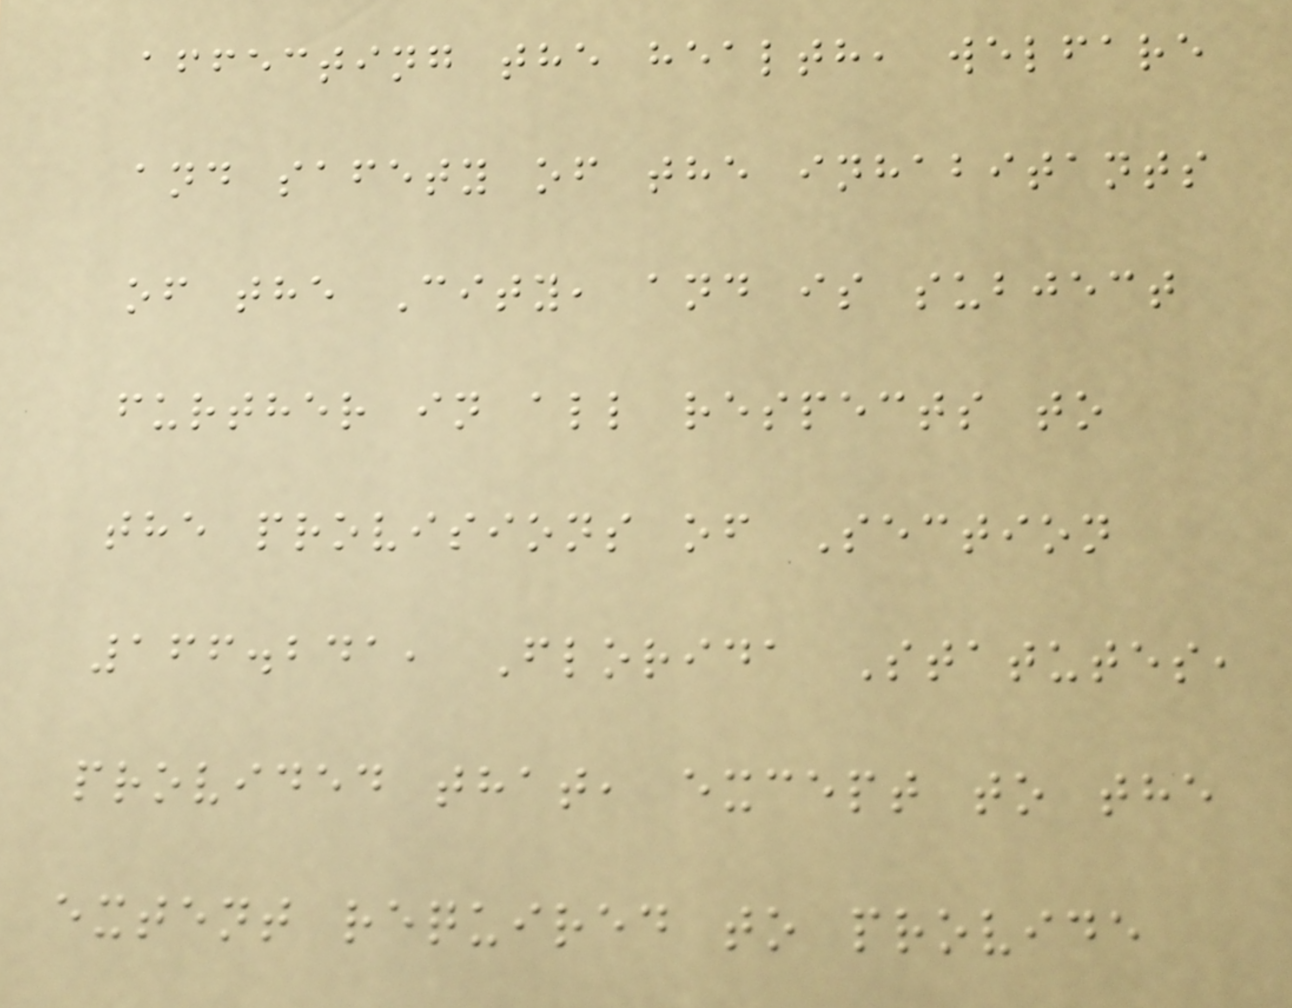affecting the health, welfare
and safety of the inhabitants
of the City, and is subject
further in all respects to
the provisions of Section
166.241, Florida Statutes,
provided that, except to the
extent required to provide
